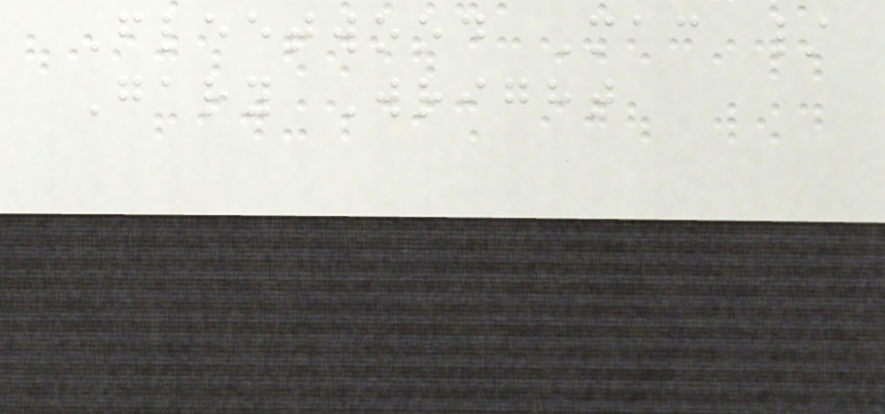Fleetwood Mac /
Gary Wright
